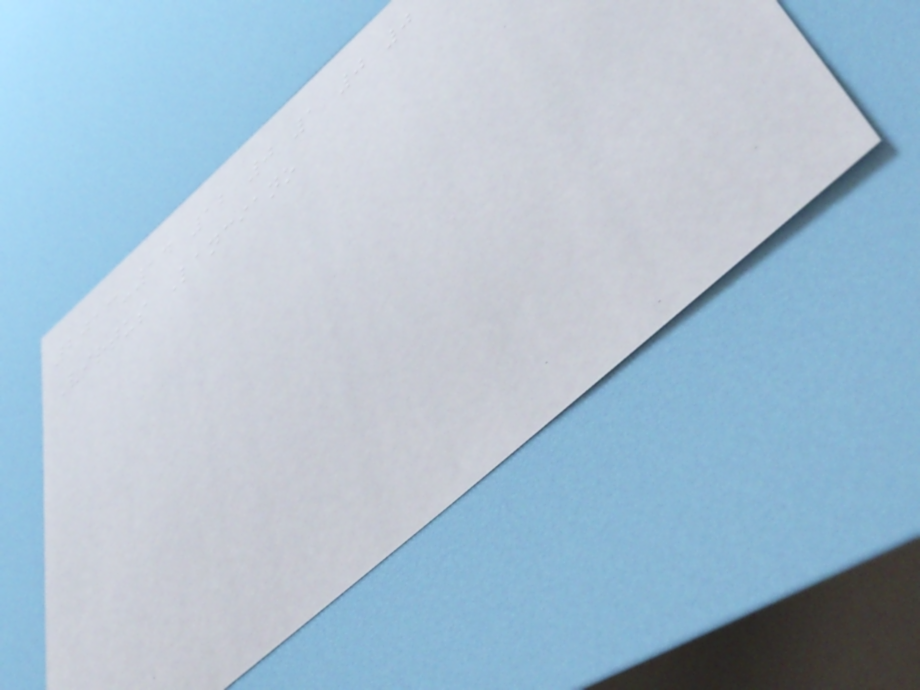2013-14 12 0 1 0 0
Virtus Lanciano
